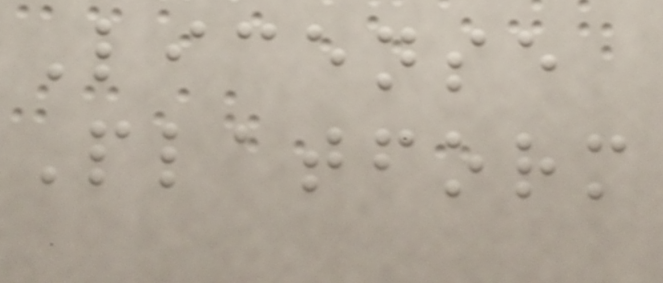License
Platform
